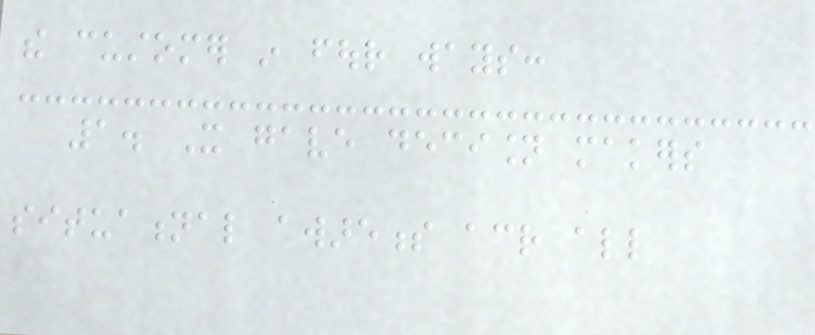the customer in four ways:
1. It gave decision makers
situational awareness across all
